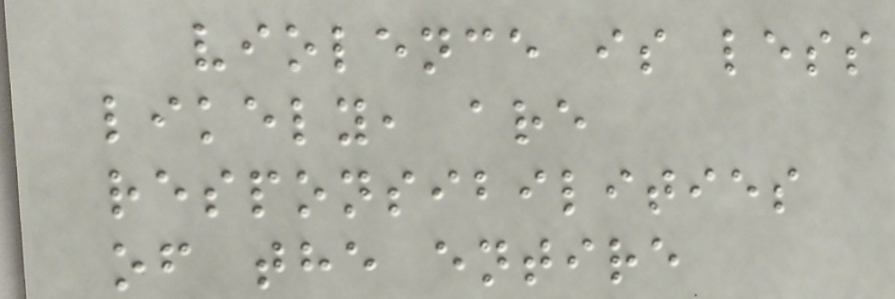violence is less
likely, are
responsibilities
of the entire
